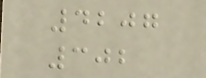4207
302
